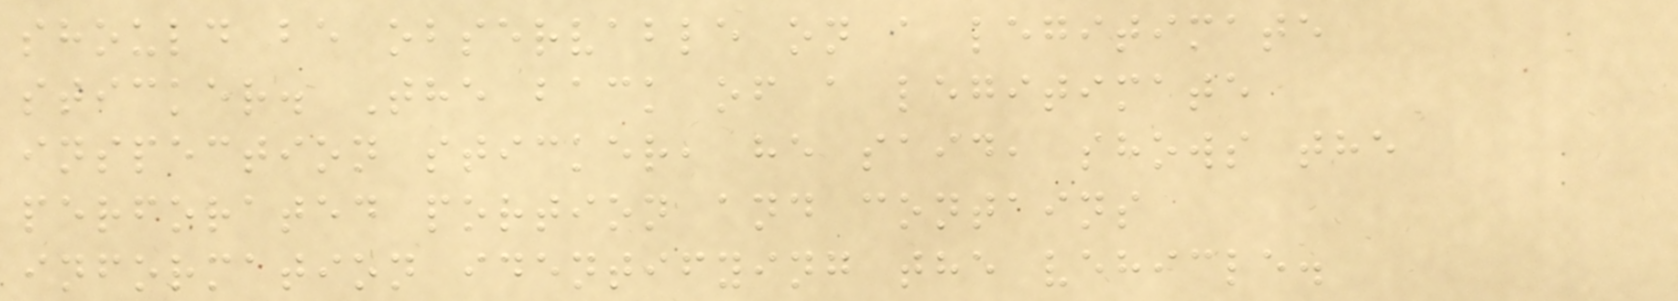should be observable on a legitimate
sticker. The back of a legitimate
inspection sticker, he said, shows the
perforated portion and contains
information identifying the vehicle.
